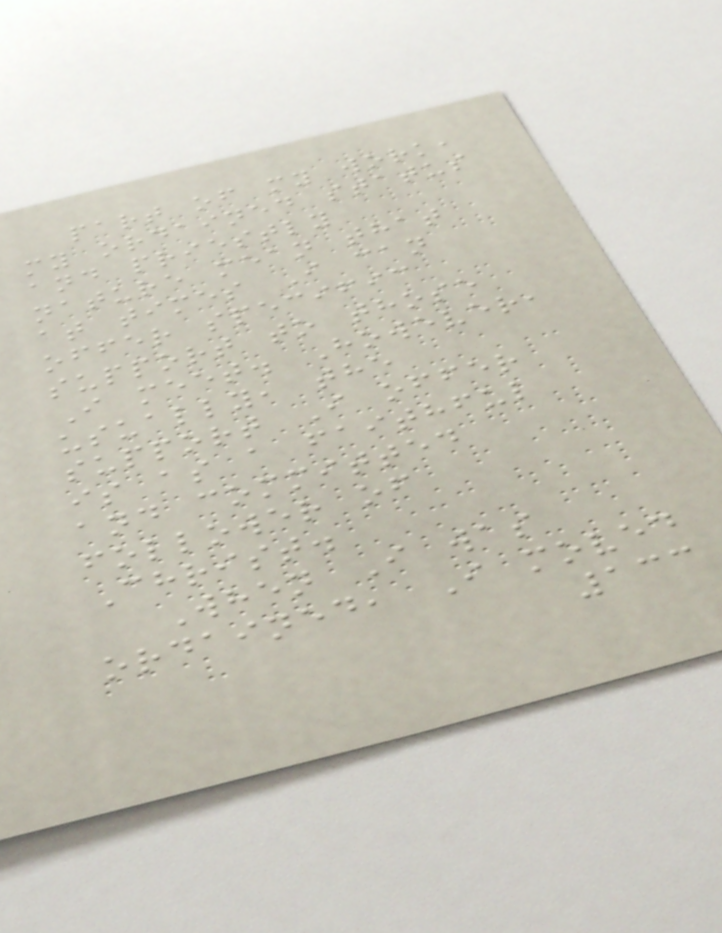part of my work,
my ordained status
and priestly
nature mean that
at times I can
offer specific
support to those
I meet. However,
usually, the
support I offer
is as a faithful
and committed
follower of
Christ.
When I was
ordained, I moved
133
